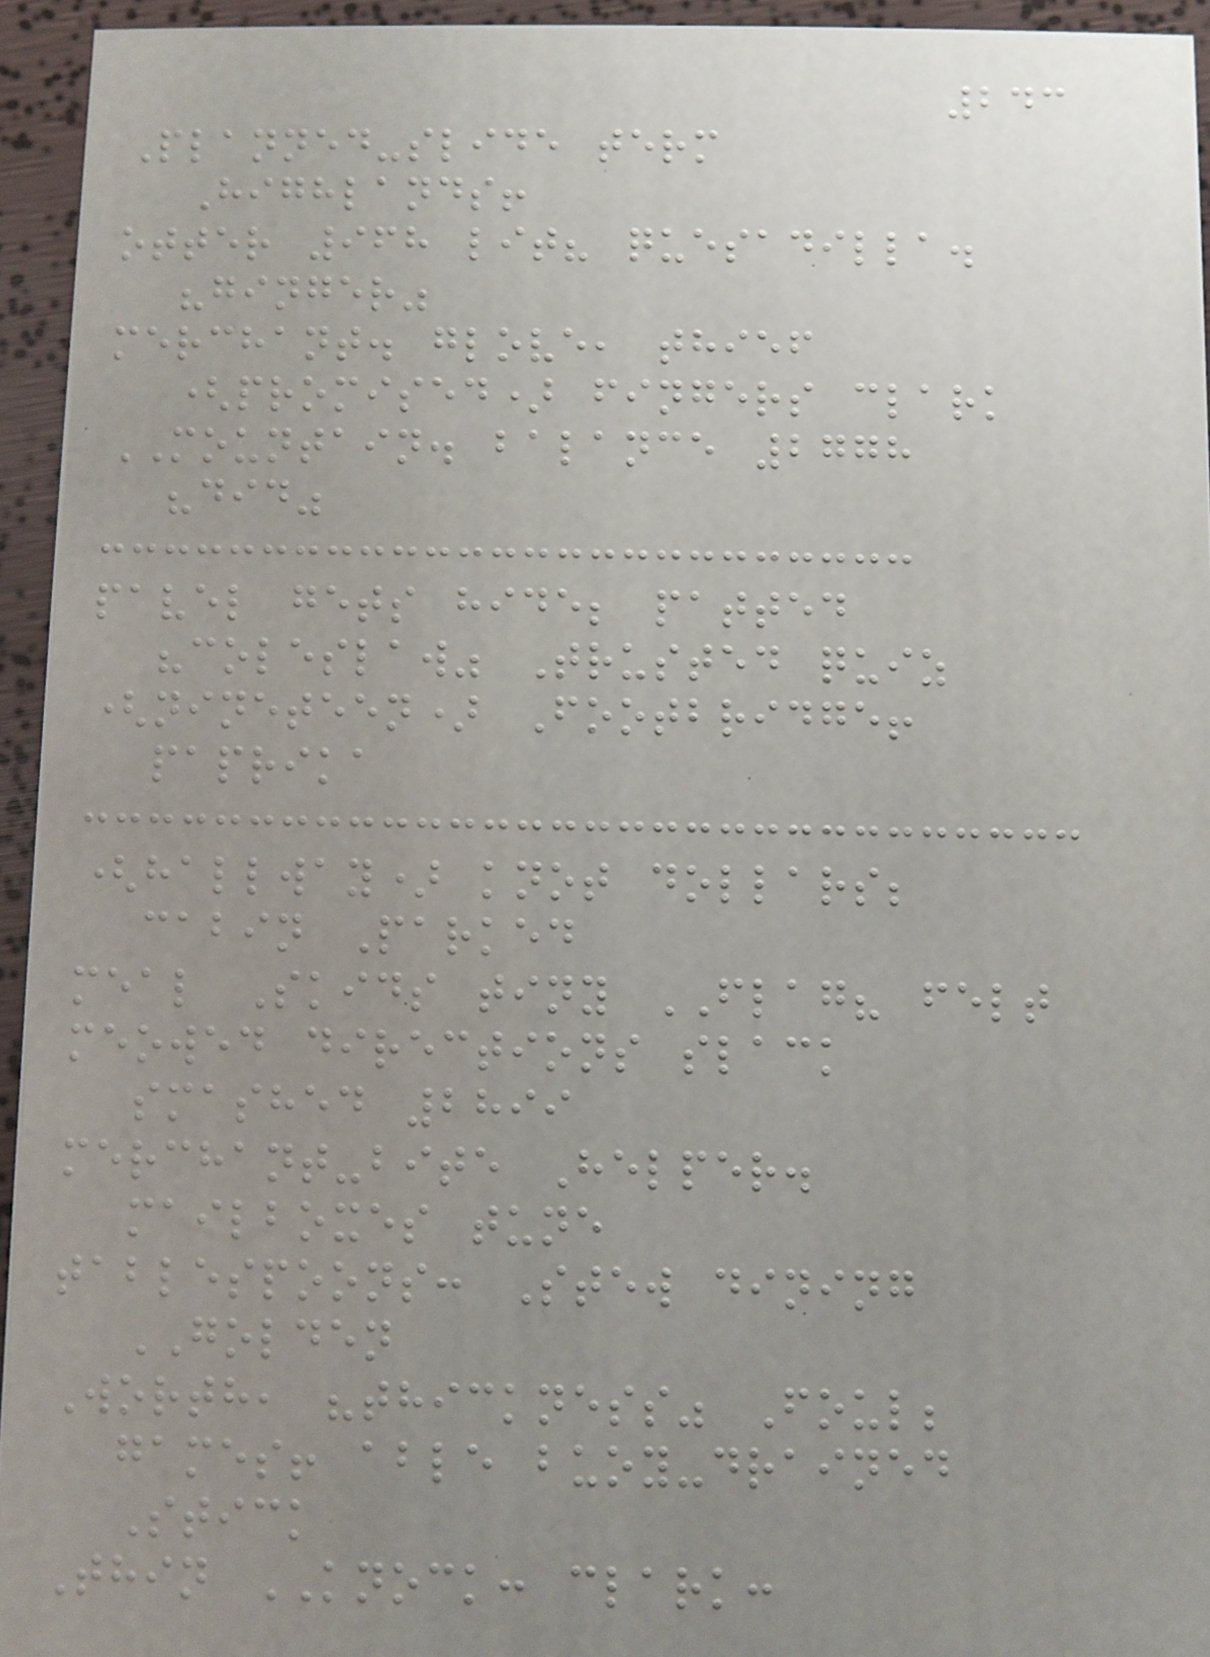243
Planned-slide term
Highlands!
otter 968 lit? quesadilla.
"ginger"
merchant. glove, thief
(promised) fingers clark
MOUNTAIN. balance 2778
"did"
pavel gets hide; patted
"coleslaw" Trusted quiz
(nineteen) Footbridge!
paprika
(hallway) knot dollars;
cabin Parked
meal Skids tiny FLAG? felt
meowed directions slack
smashed 2899
merchant-bite Helper.
mailboxes tune
tablespoons: Stew dining
GOLDEN
Worth, "thickness" Foul;
games! able buoy-drained
Stick
Thin KNOCK: clark:
